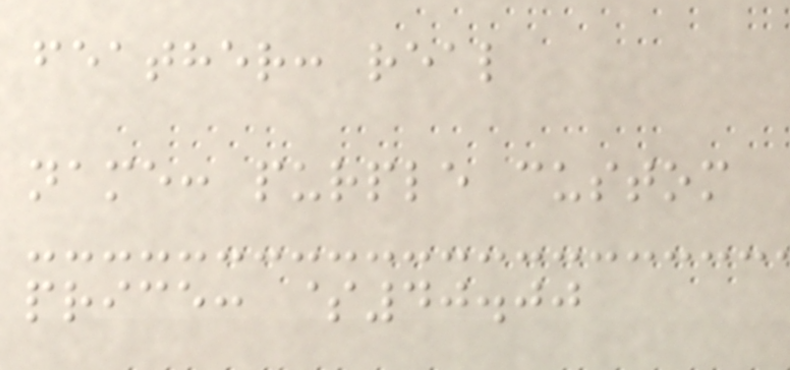feather: real
name: purple custom
price: $40.00
